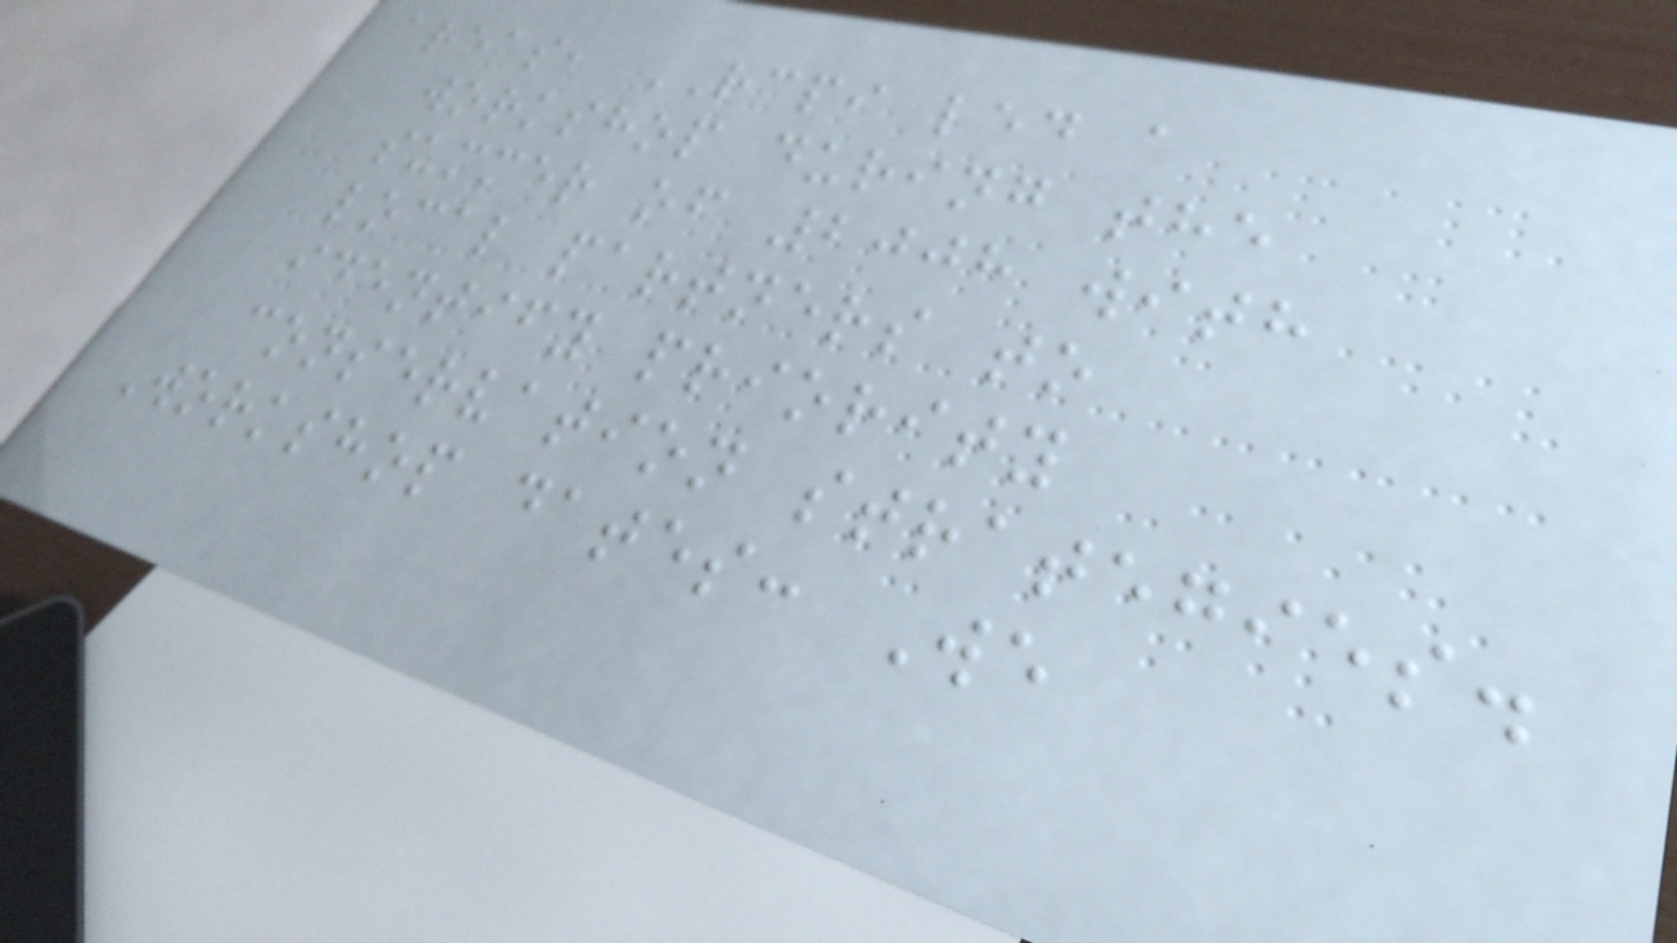areas, RCPI led a
workshop during the
summer of 2008 with
local partners to
identify priority
conservation strategies.
Workshop dates: We
